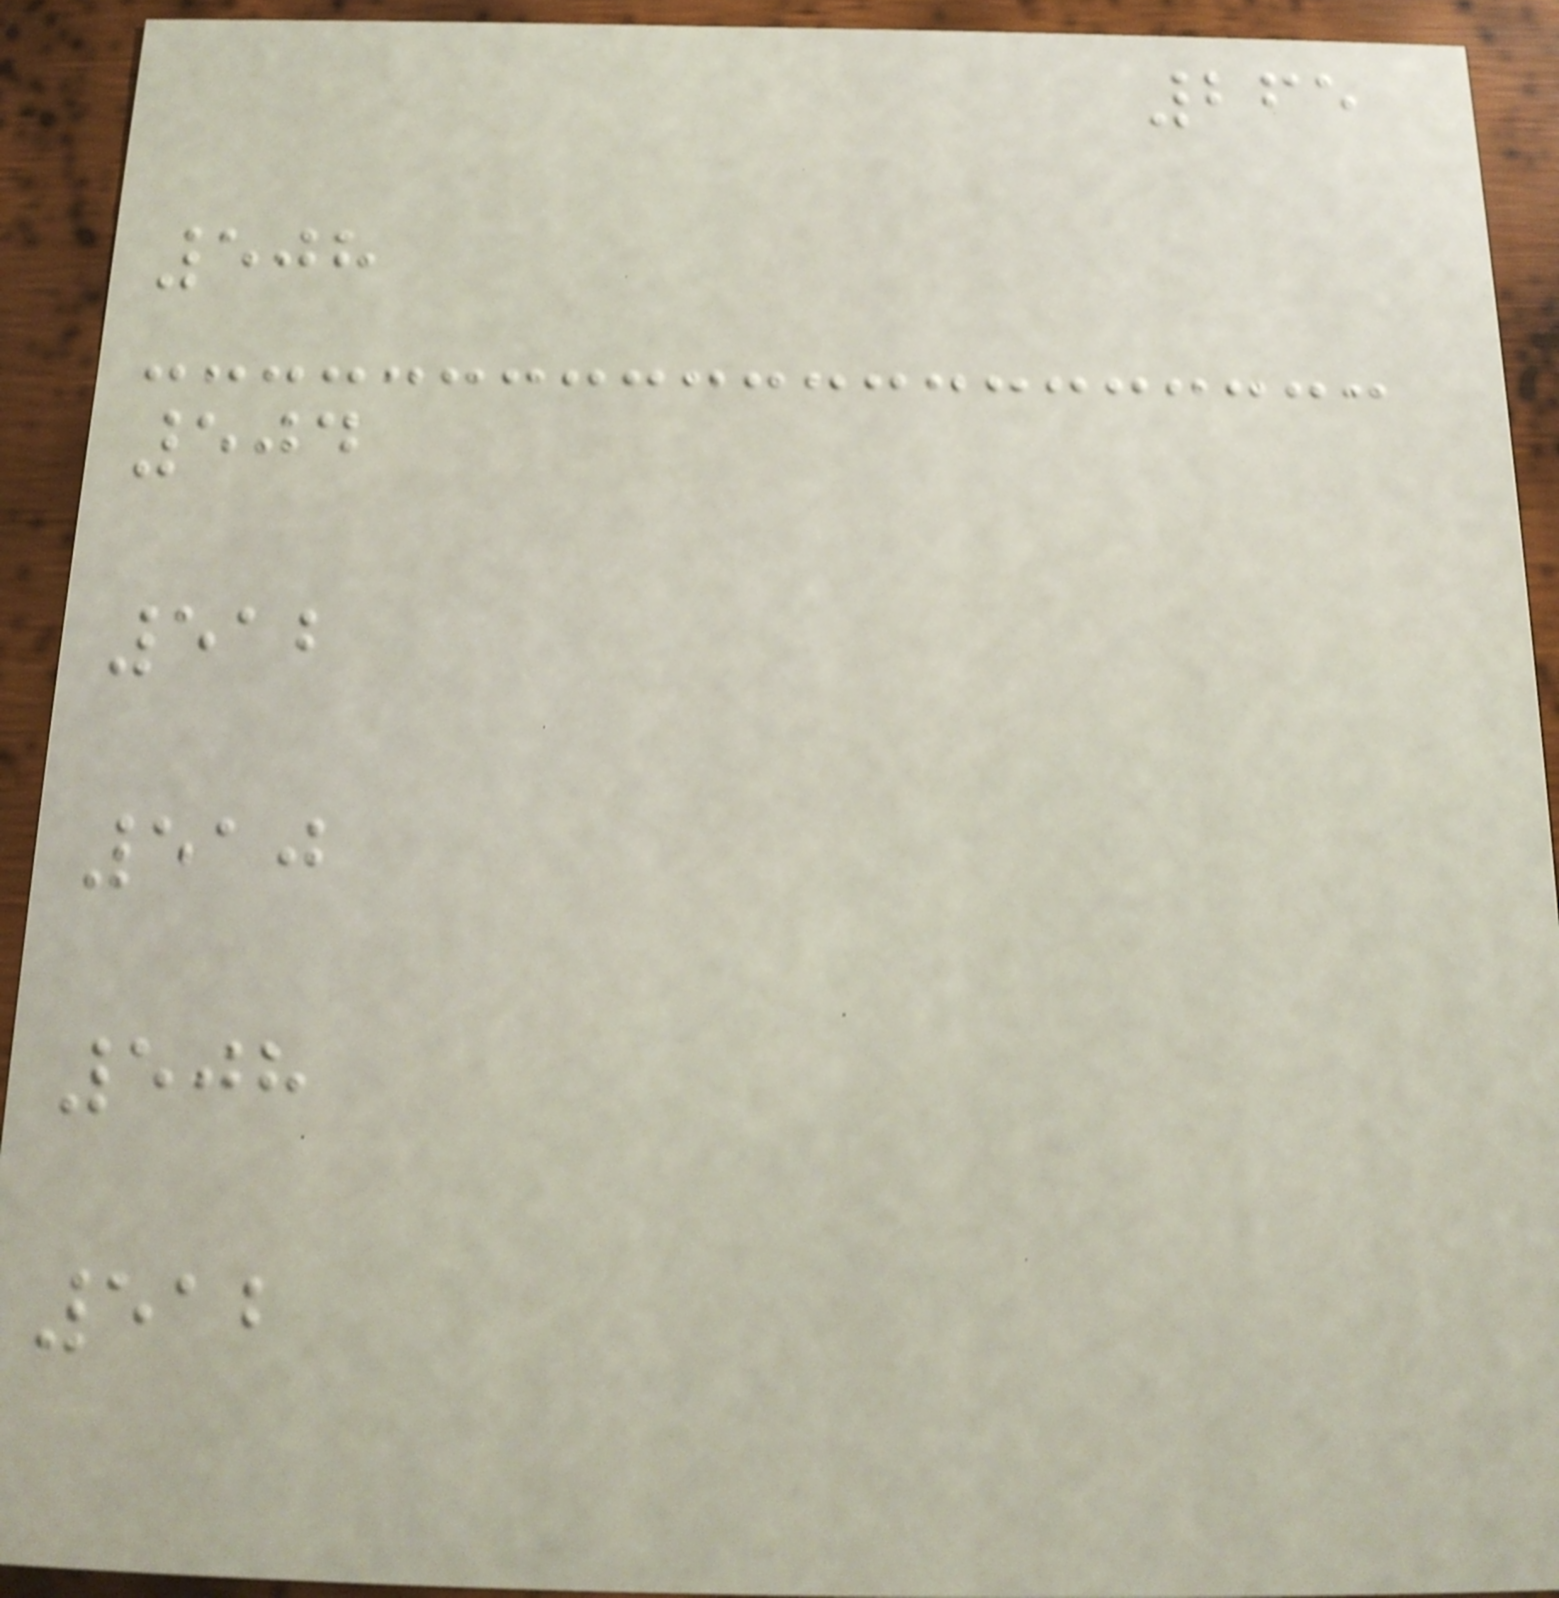265
508
504
512
510
508
512
